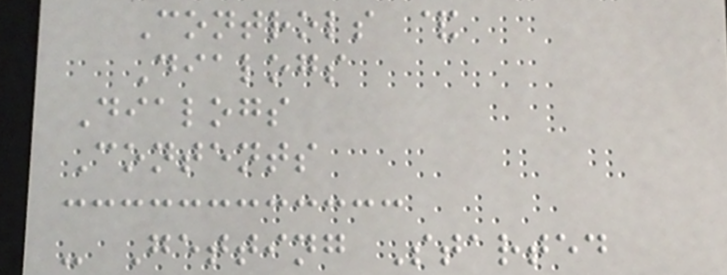Controls &
Dialogs
Dialogs
Contents
- Getting Started
